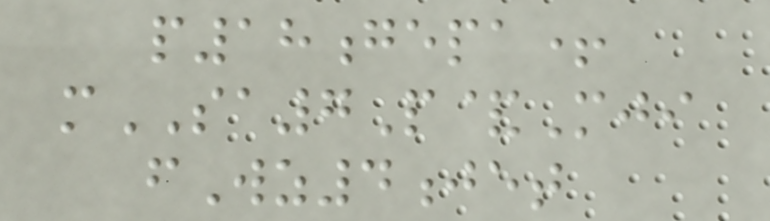p18gepa+
mSA7P&Mji
fWz4jet
